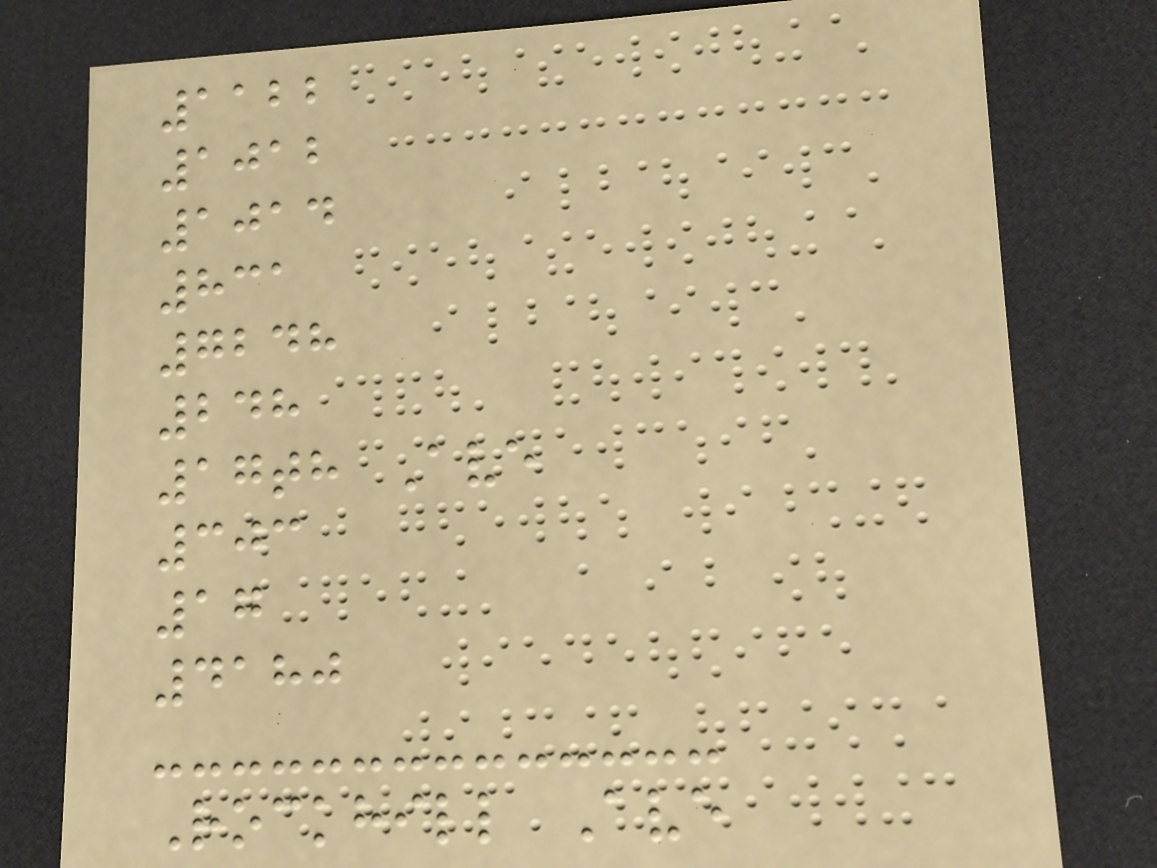1122
1012
1014
831
7248
248
17th Ave
303
17
4180
Rockhill Ave
